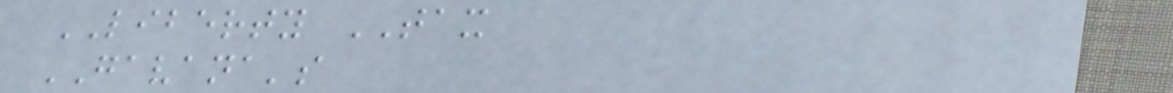LIBERTY TAX
GAVANA's
